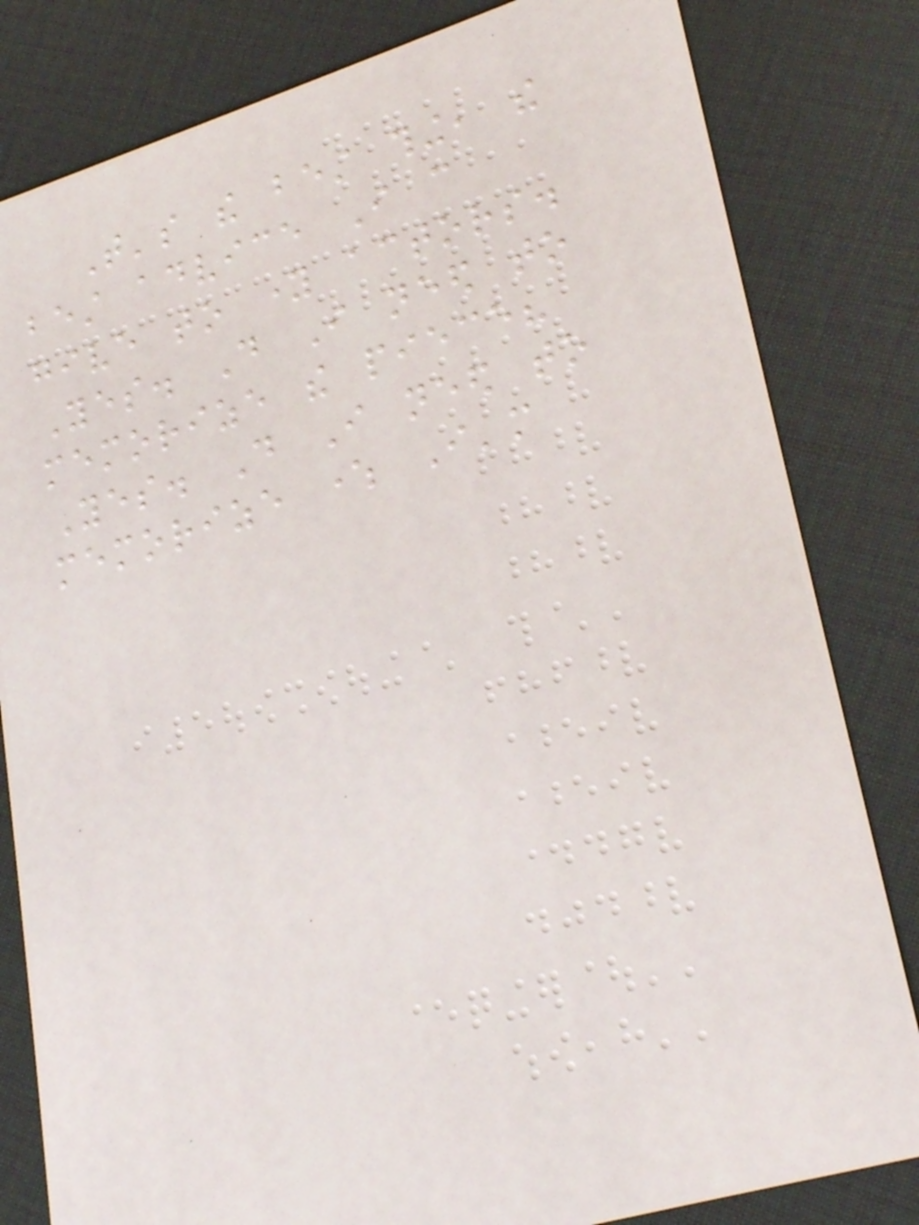That's the best thing, the
best advice I can
give to young actors.
Yes. Do I need to
memorize the piece?
Yes. Do I need to
memorize where I'm
